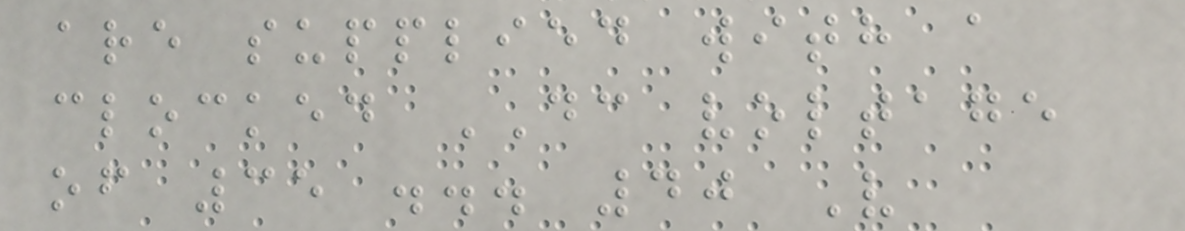are supplied with a
clocked DC voltage
of 35 ... 40 V
